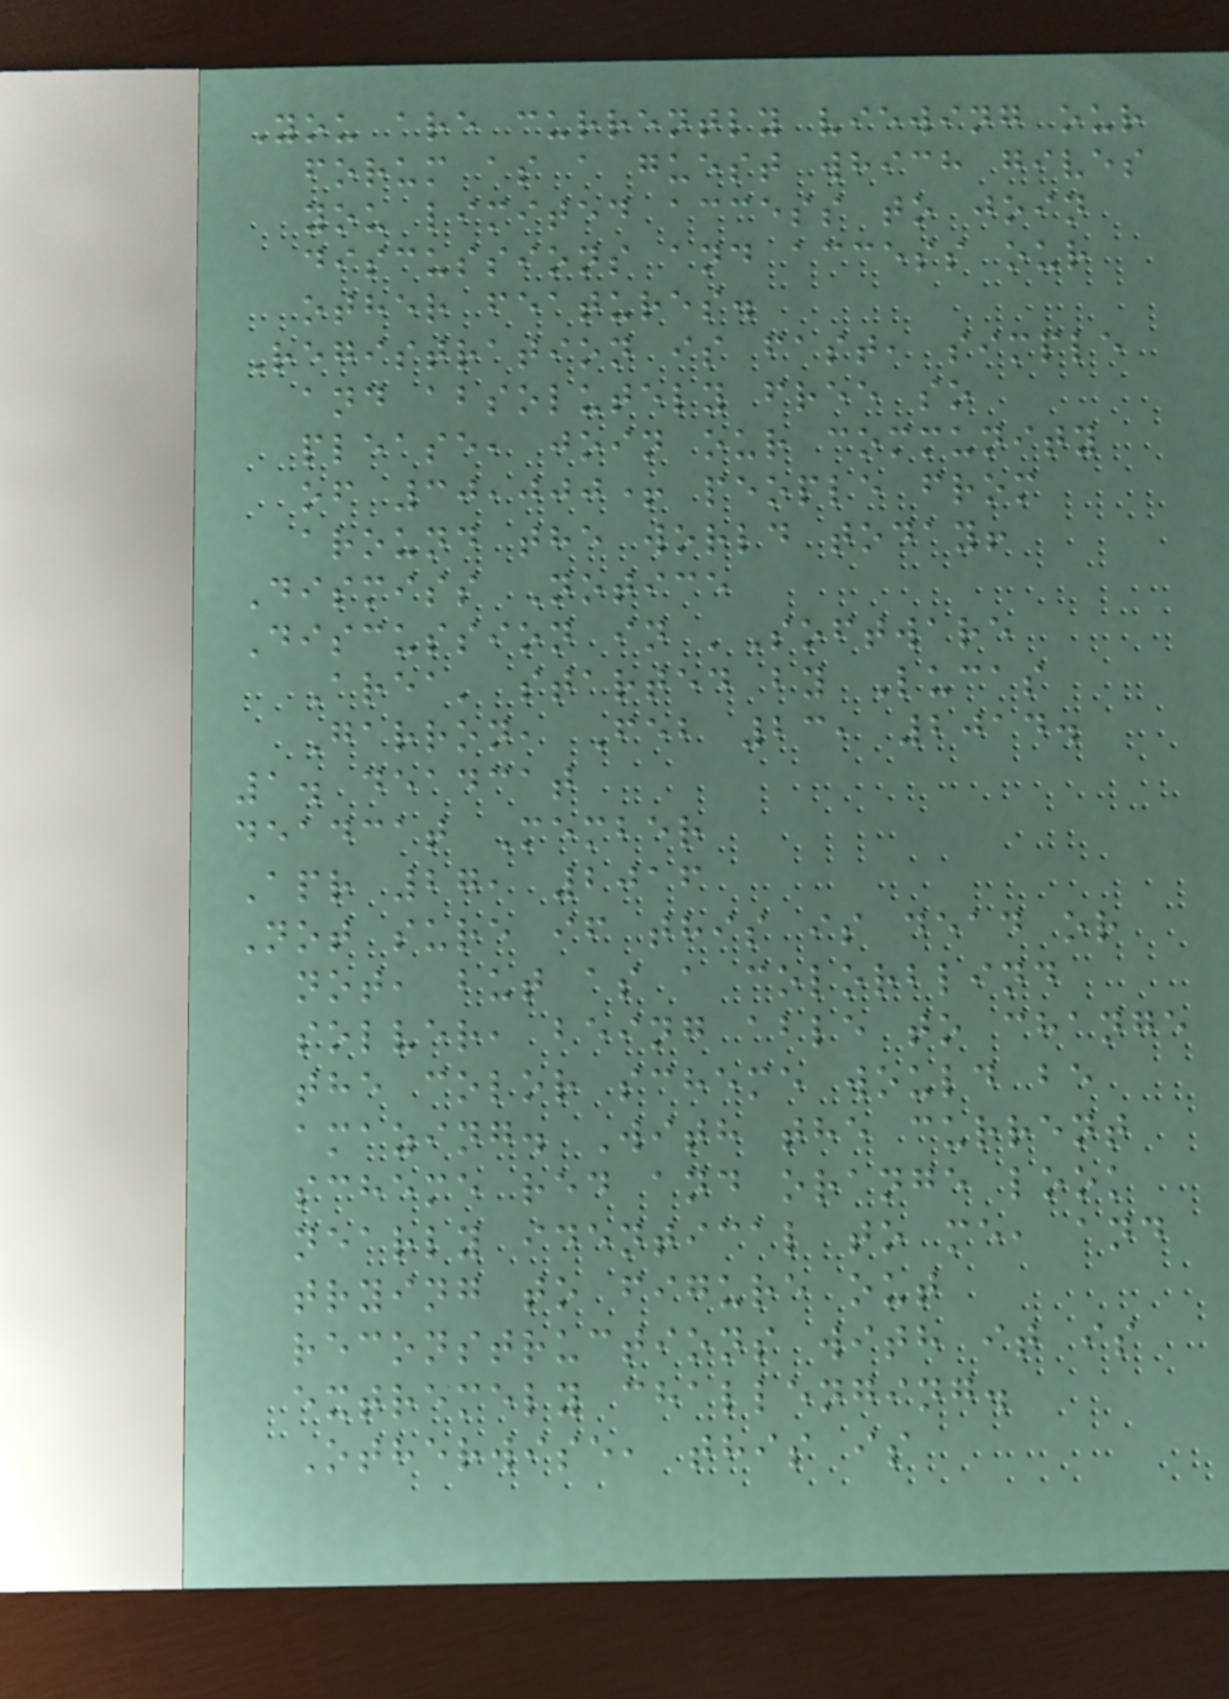You are currently viewing our
forum as a guest which gives
you limited access to join
discussions and access our
other features.
Registration is fast, simple
and absolutely free so
please, join our community
of 30,000+ people from
around the world today!
Dismiss Notice
Discussion in 'Software
Area' started by Lucas
Garron, Feb 23, 2014.
1. deadcat
deadcat Member
Apr 27, 2016
Not sure if this is dead or
not, but as a colorblind
solver, being able to change
the color scheme would be
amazing. With the current
scheme red and orange look
nearly identical to me, and
trying to figure out
reconstructions with it is
extremely challenging.
Otherwise, this is
